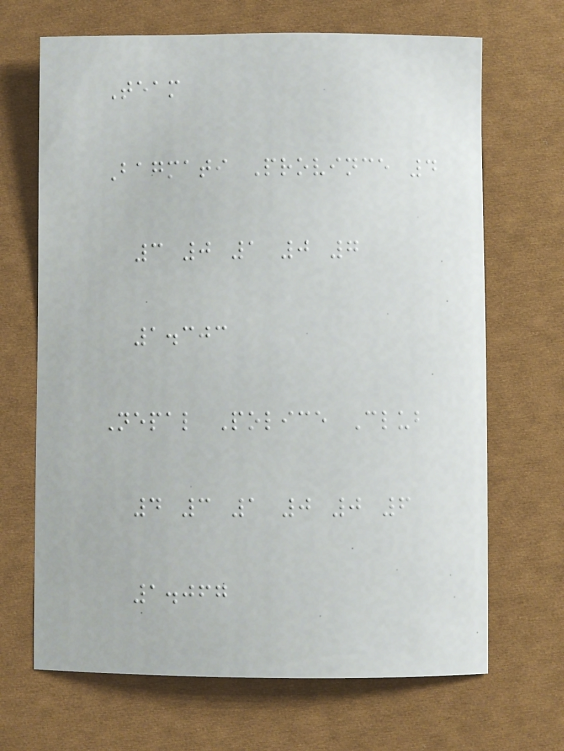Team
Bagmati Province 4
3 0 1 0 7
1.303
Nepal Police Club
4 3 1 0 0 6
1.067
